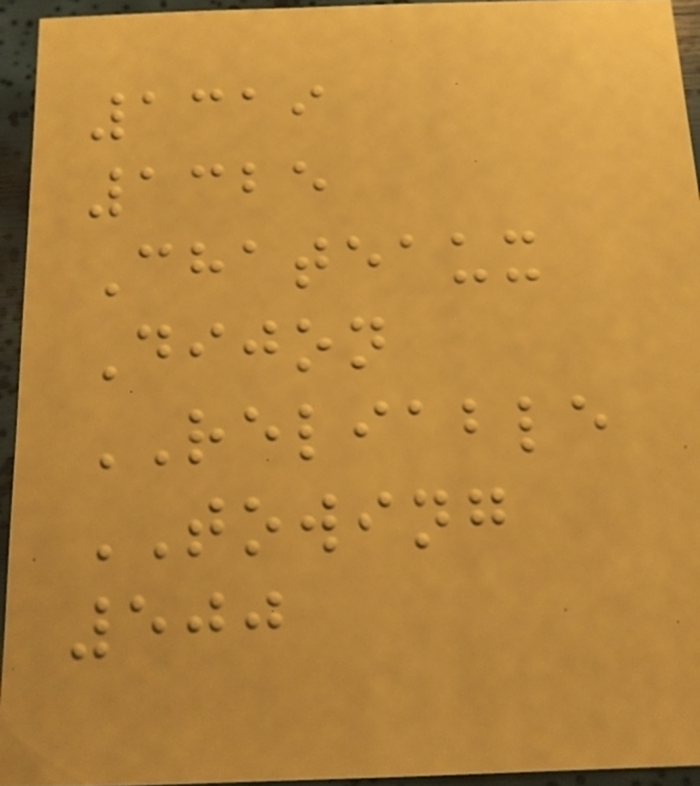1319
1325
Chateaux
Dijon
RELIABLE
TOWING
500
